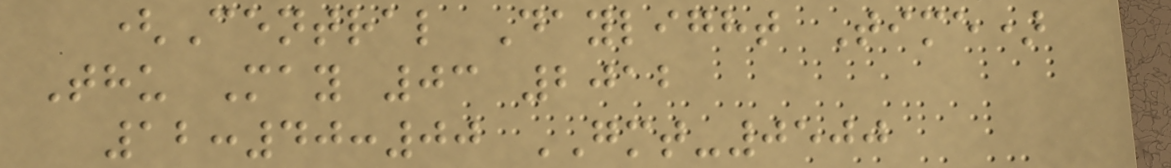(Central Daylight Time)
Thu May 03 2012
12:40:00 GMT-0500
